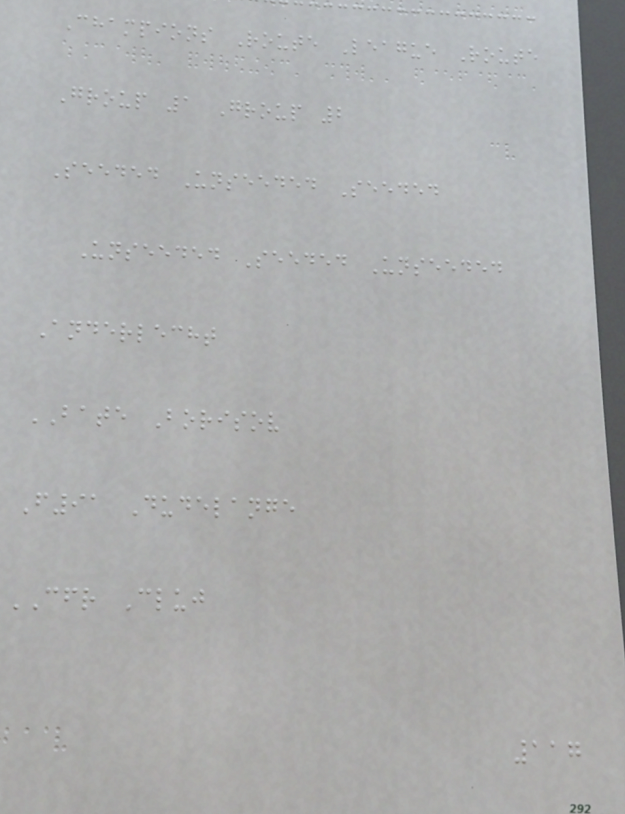Champions Route League Route
Group 1 Group 2
Seeded Unseeded Seeded
Unseeded Seeded Unseeded
Anderlecht
BATE Borisov
F91 Dudelange
CFR Cluj
117
